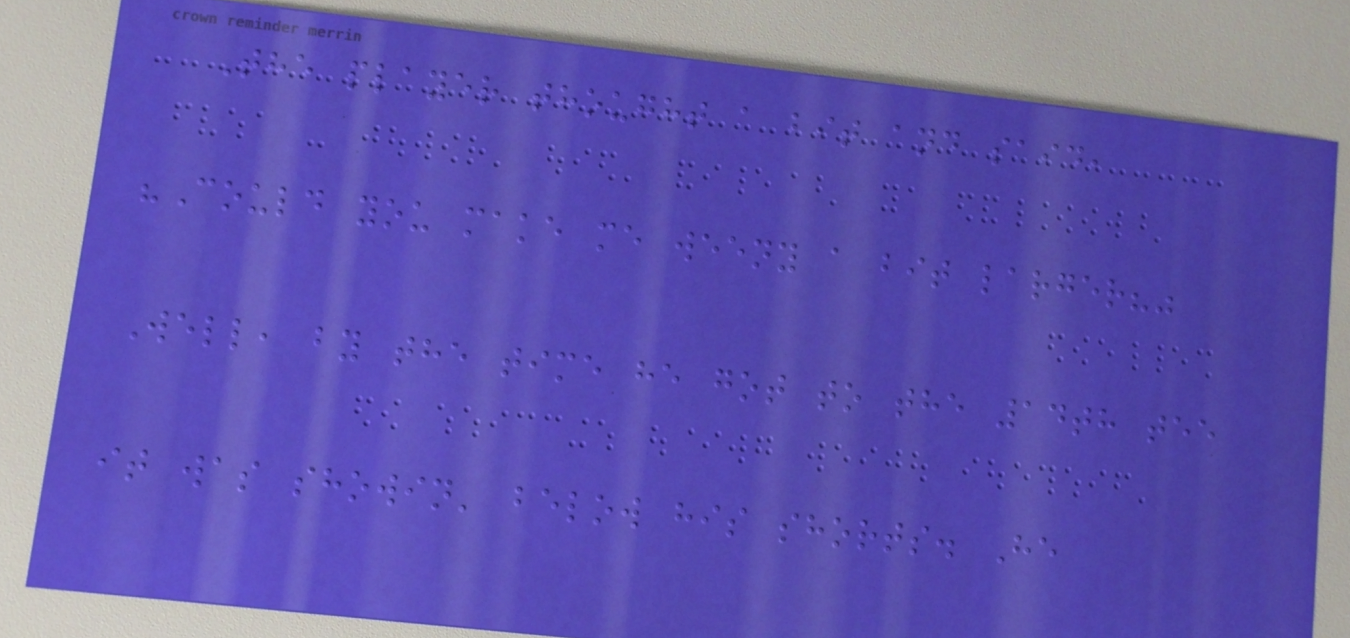The player thought a bit and said,
"Could you make me weeny a bit larger?"
Well, by the time he got to the 14th tee
it was showin' below his shorts. He
